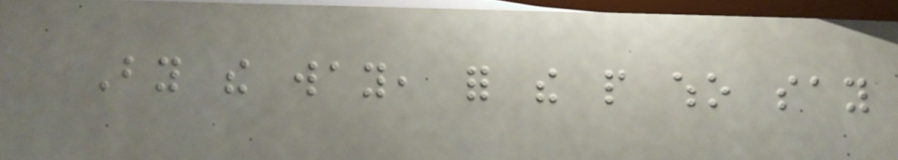By the way, for the people who say
